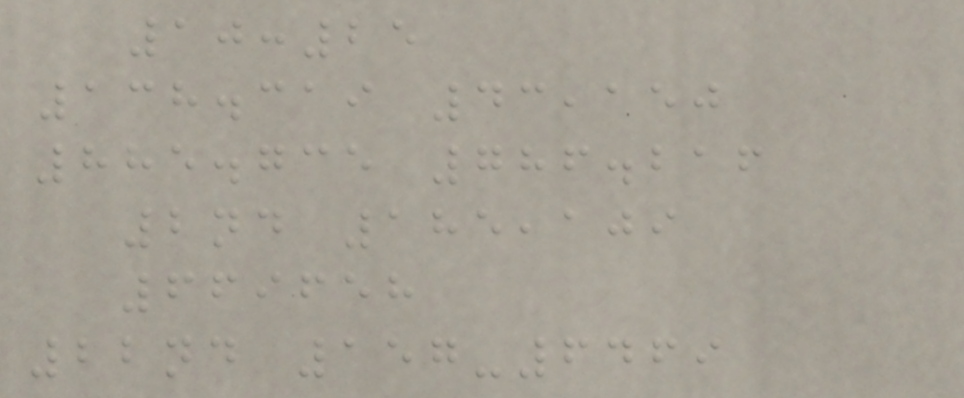10:25
138.319 43,150
885.735 786.216
2nd 185,109
669658
22nd 157-6469
